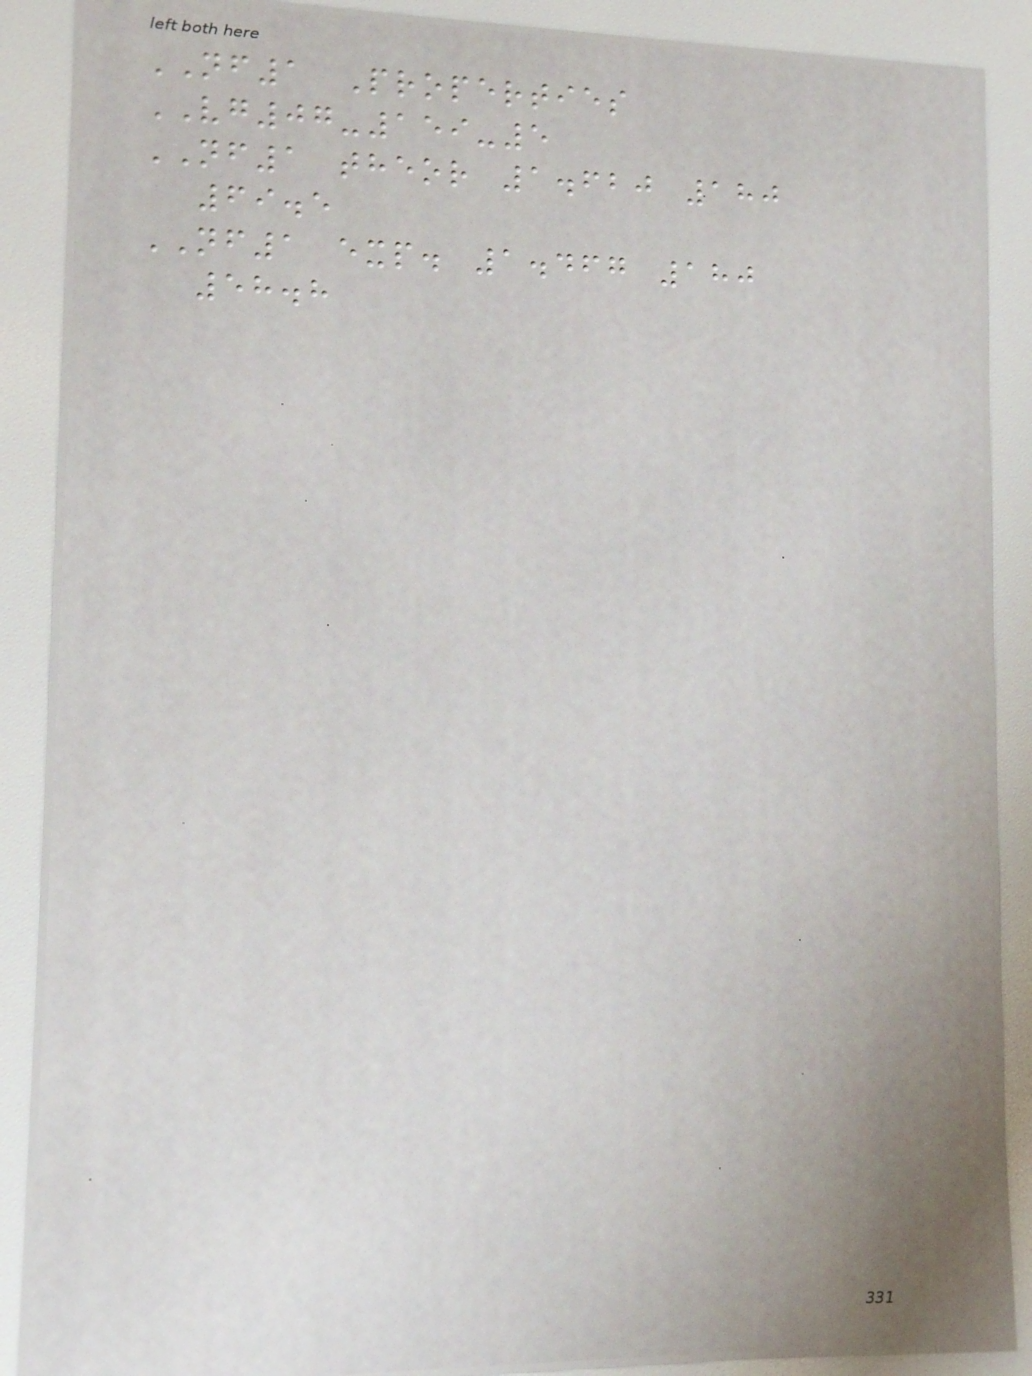NF1 Properties
VG07-159-5
NF1 theor 1.620 180
69.5
NF1 exp. 1.467 180
58.8
